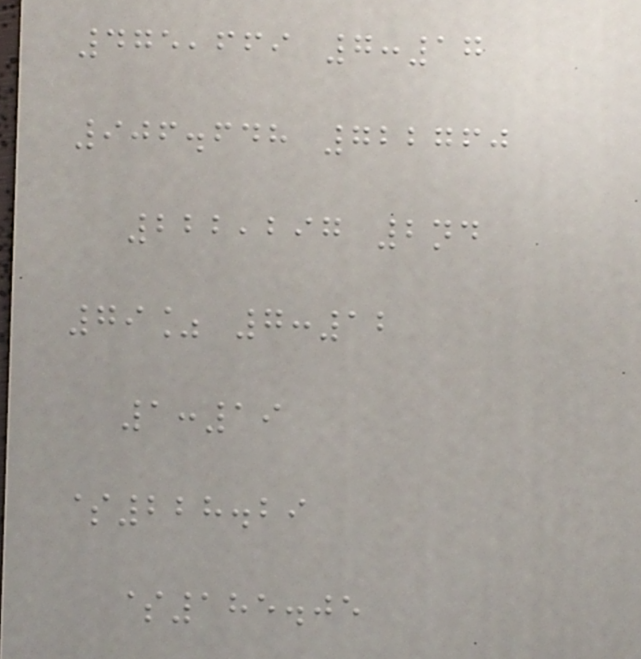475,669 7:17
906.648 722760
222,297 2nd
79% 7:12
1:19
$228.29
$185.05
